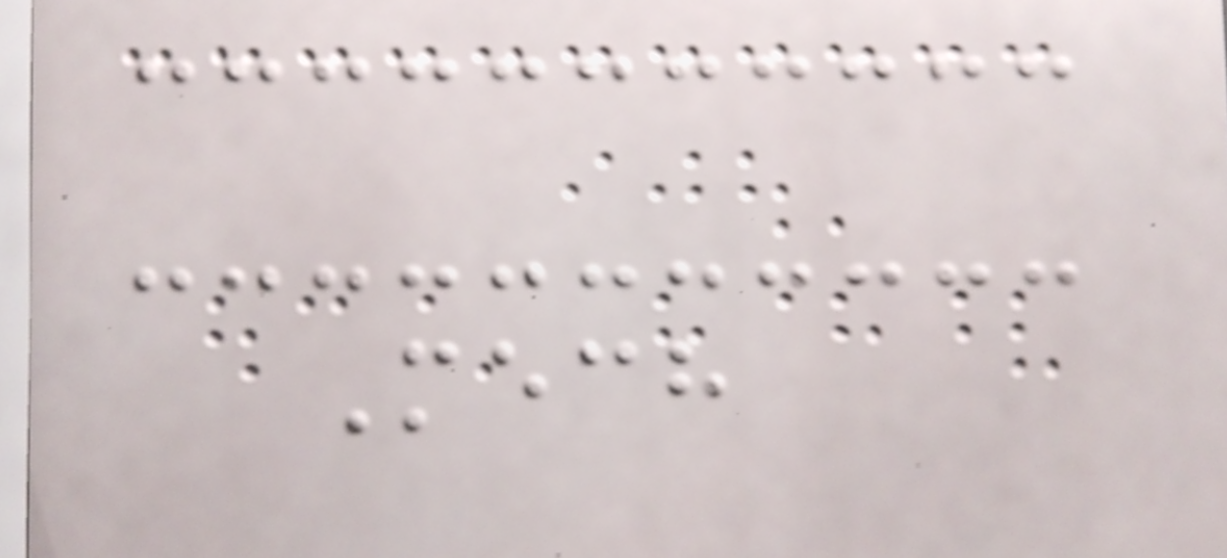Mech
